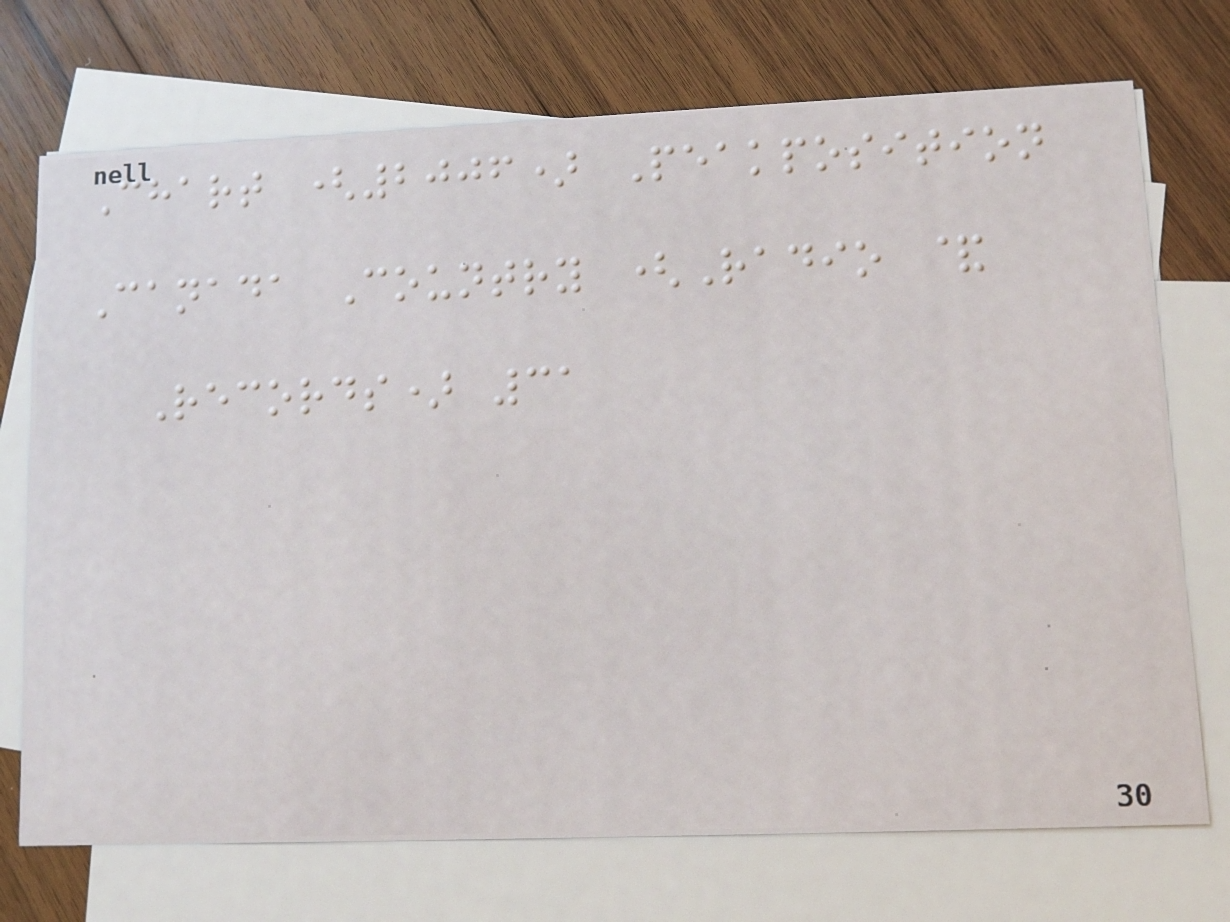Chart (2006) Peakposition
Canada Country (Radio &
Records) 31
